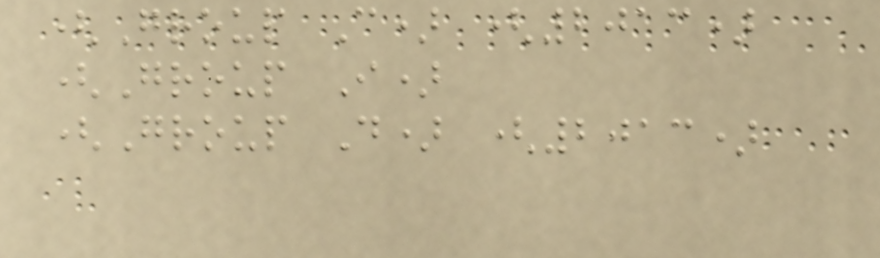(Group C) (2013)
(Group I)
(Group D) (2013)
